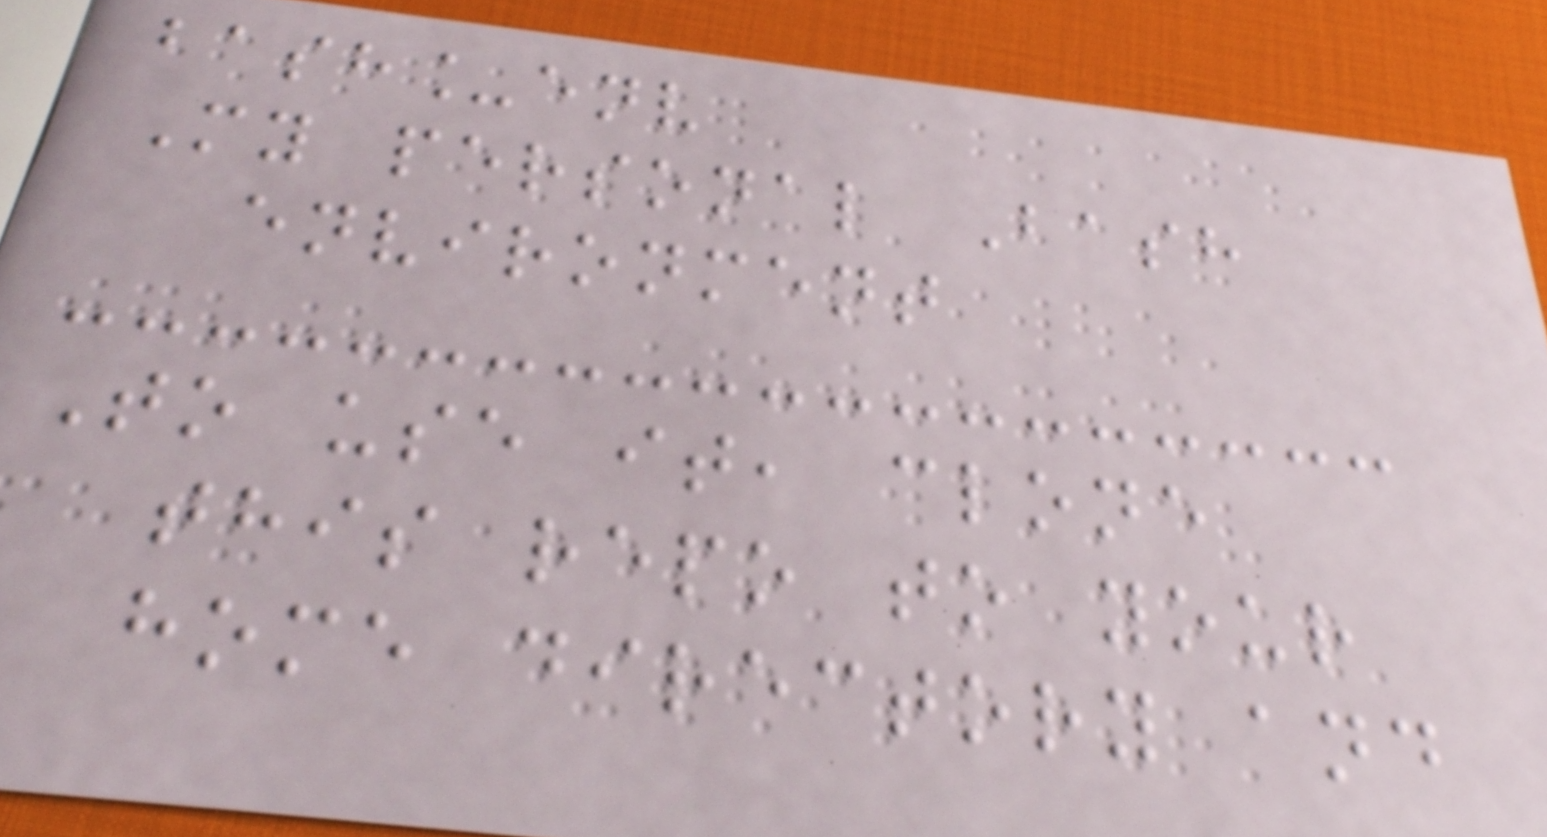bash_env
My personal Bash
environment
To use it, clone
this repo to your
home directory and
